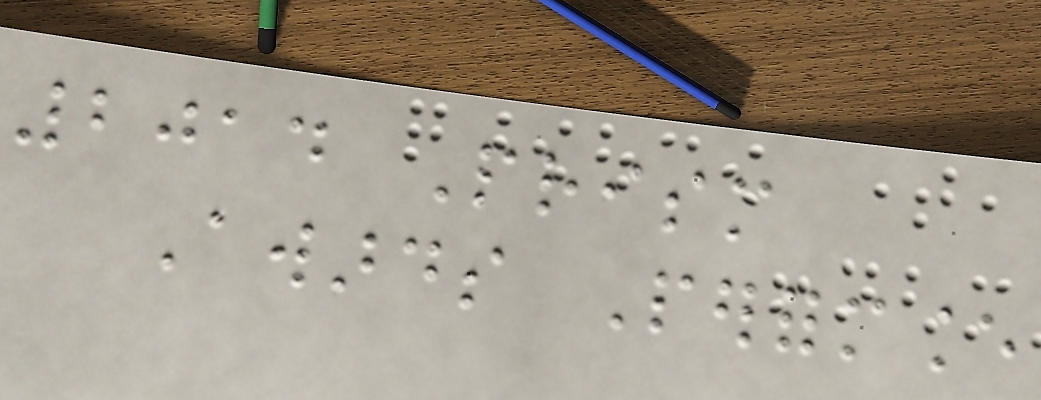2014 Prism
Awards Performance
